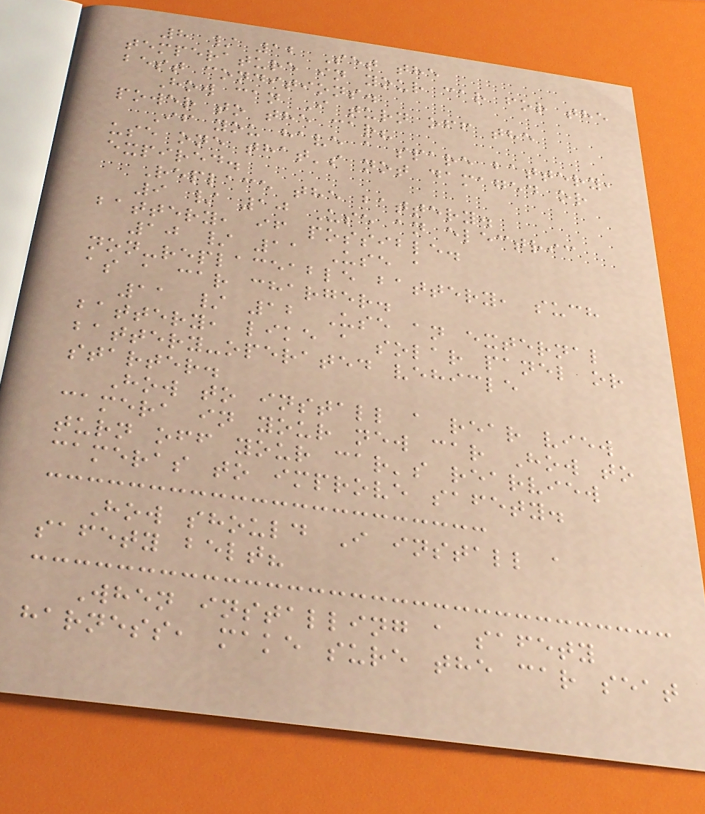8 / 12 Set the
temperature in your car for the
best conditions.
How can I turn off the
power to the car?
If you have a spare battery,
use one that's not damaged or
expired.
Replace the battery.
9 / 10 Use an electric
battery, if possible.
10 / 11 Use a
non-replaceable battery, such
as a car charger.
11 / 12 Use an external
battery, like a solar panel or
battery-operated vehicle
starter.
How to install a rear view
camera in your new car How to
turn off your car's rearview
cameras to improve safety.
How should I install a
safety belt?
When installing a safety
harness, make sure the car seat
